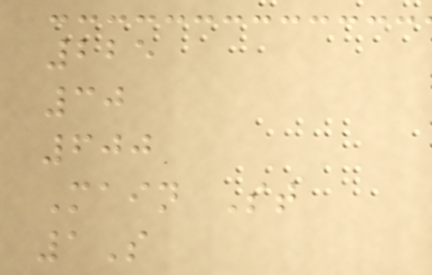225
30
600
Main St
1S
